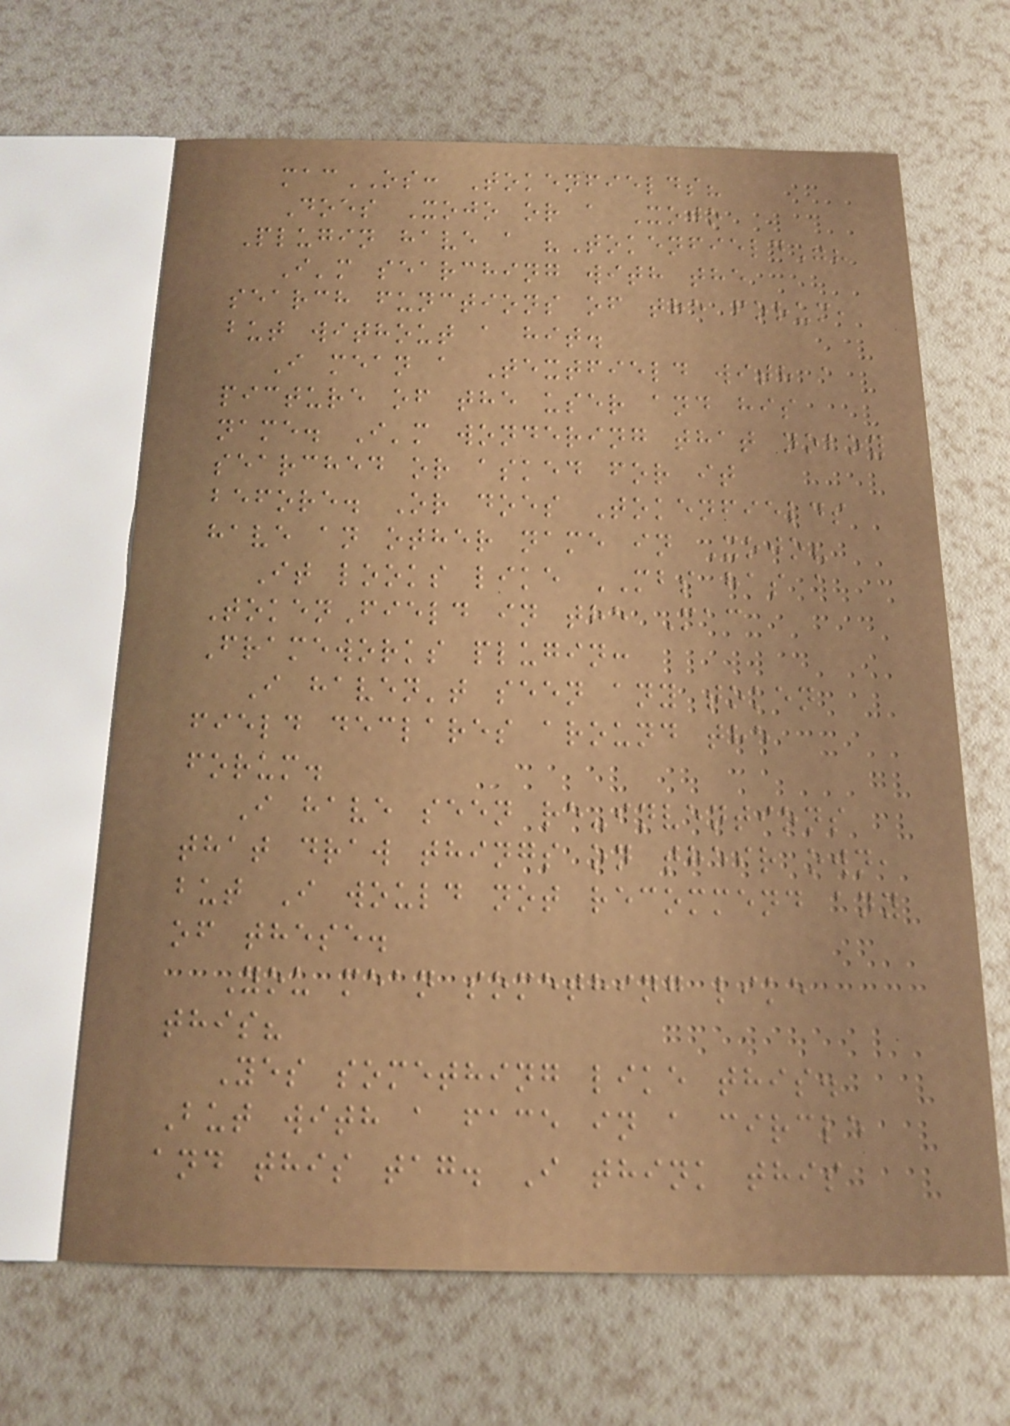macOS: Tokenfields?
Does Xojo or a Xojo
Plugin have a "Tokenfield"?
I'm searching with the
search functions of the forum,
but without a hit.
I mean a Textfield with a
picture of the user and his
name. I'm wondering that noboy
searched or asked for it
before. Or does Tokenfields
have an other name in Xojo?
It looks like MBS has a
TokenField in the Mac
Frameworks plugin:
I haven't seen any token
field declares around the
forum.
I have seen re-inventions
that draw things on their own,
but I would not recommend any
of these.
You mean something like
this?
Yes something like this.
But with a face in a circle
and this tag. I think this
